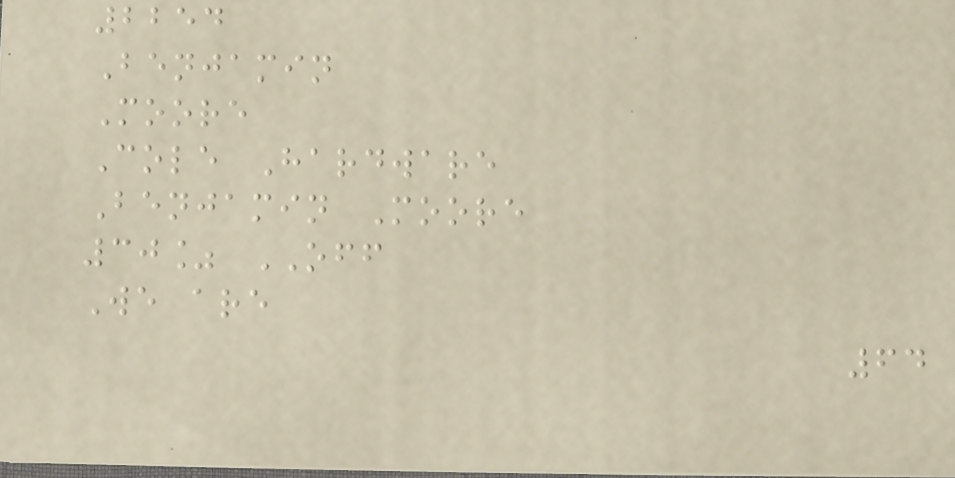2254
Benjamin
Moore
Cole Hardware
Benjamin Moore
30% OFF
We are
64
